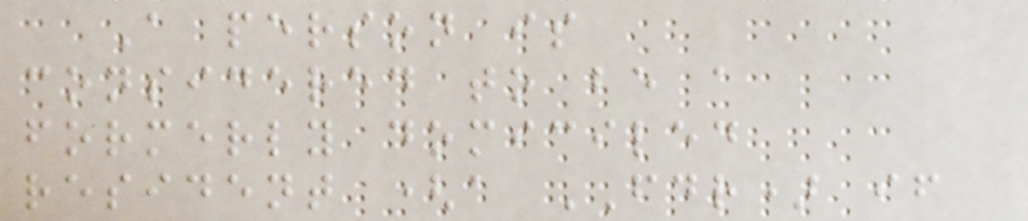A person is
considered to be a
formerly domiciled
resident (a FDR) if
